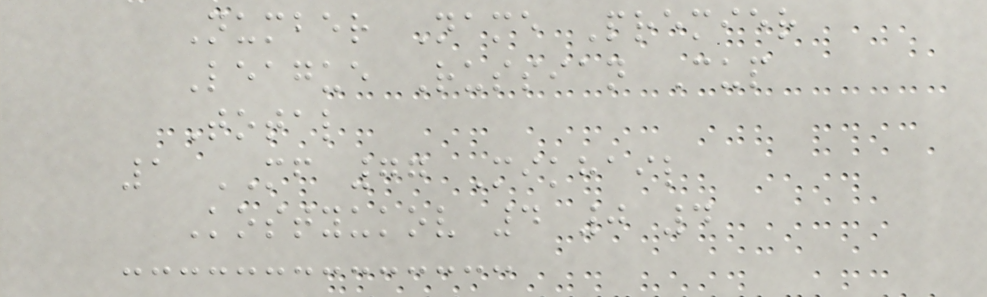Number Name Premier
League Russian Cup
Total
1 MF 77 Mikhail
Kostyukov 4 0 4
